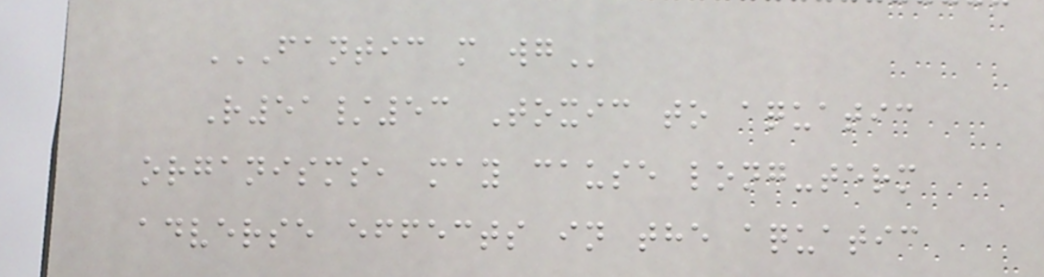FANTIC M WG
R51/53 Toxic to aquatic
organisms, may cause long-term
adverse effects in the aquatic
